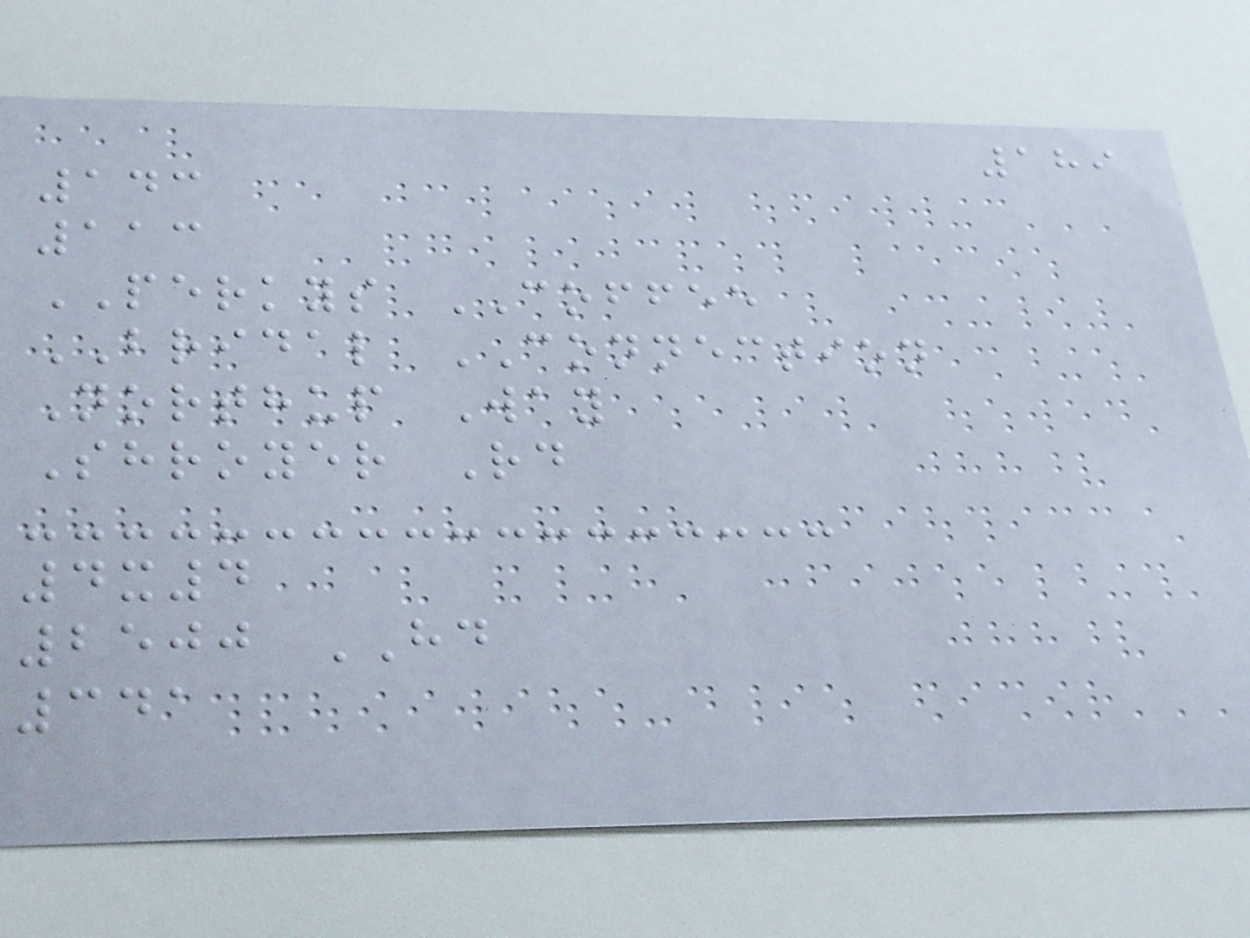189
143
113
PERKYS COFFEE
BRIDAL CONNECTION
Northup Way
Shroyer Rd
4x4
2500 HD
341
